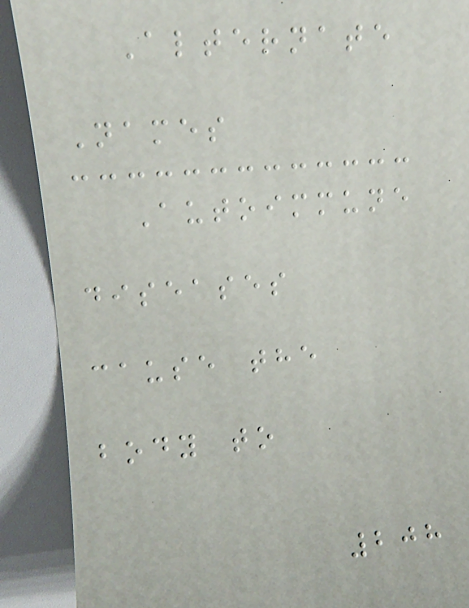Alternate
Names
Autoimmune
diseases
cause the
body to
208
